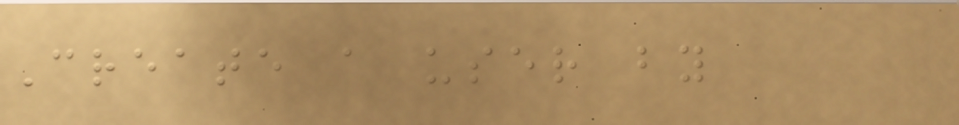Create a user by
